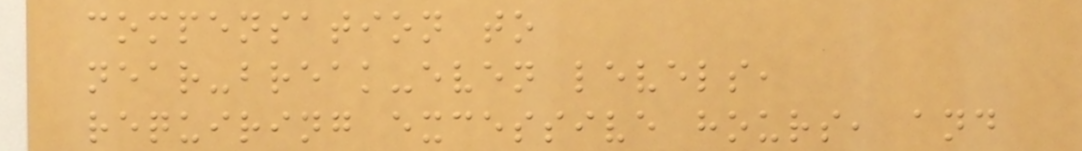compensation to
near-break-even levels,
requiring excessive hours, and
